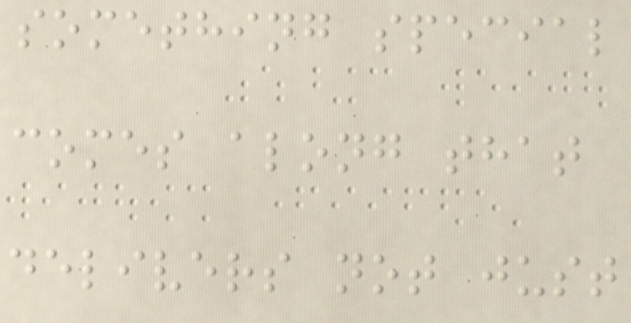something special
comes along that
delivers not just
